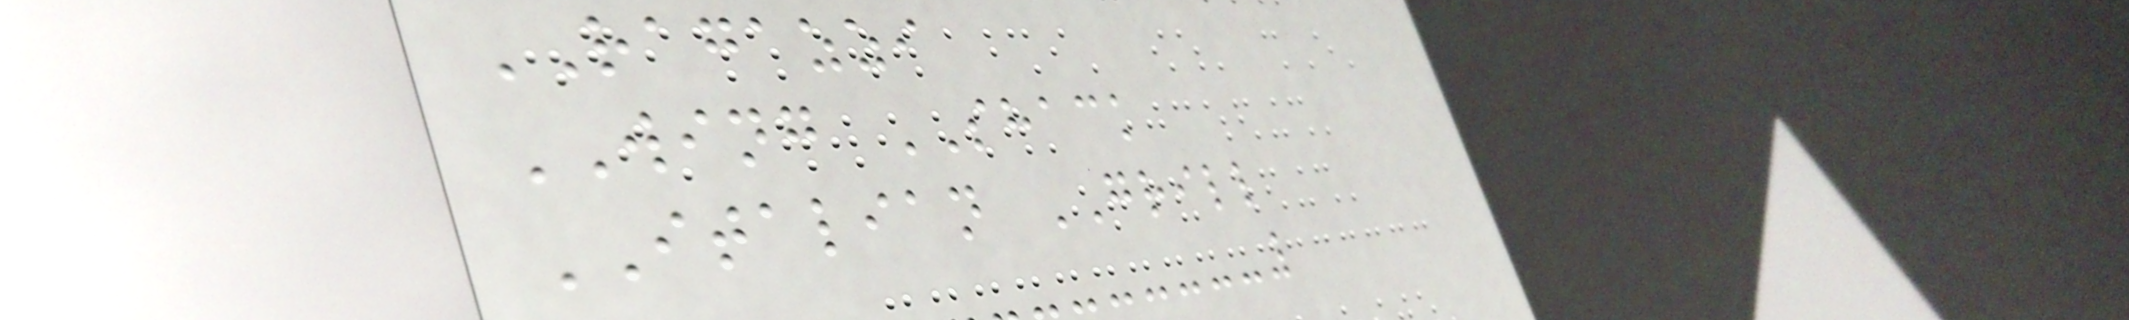RAGAZZI
WING SHACK
ITALIAN GRILL
